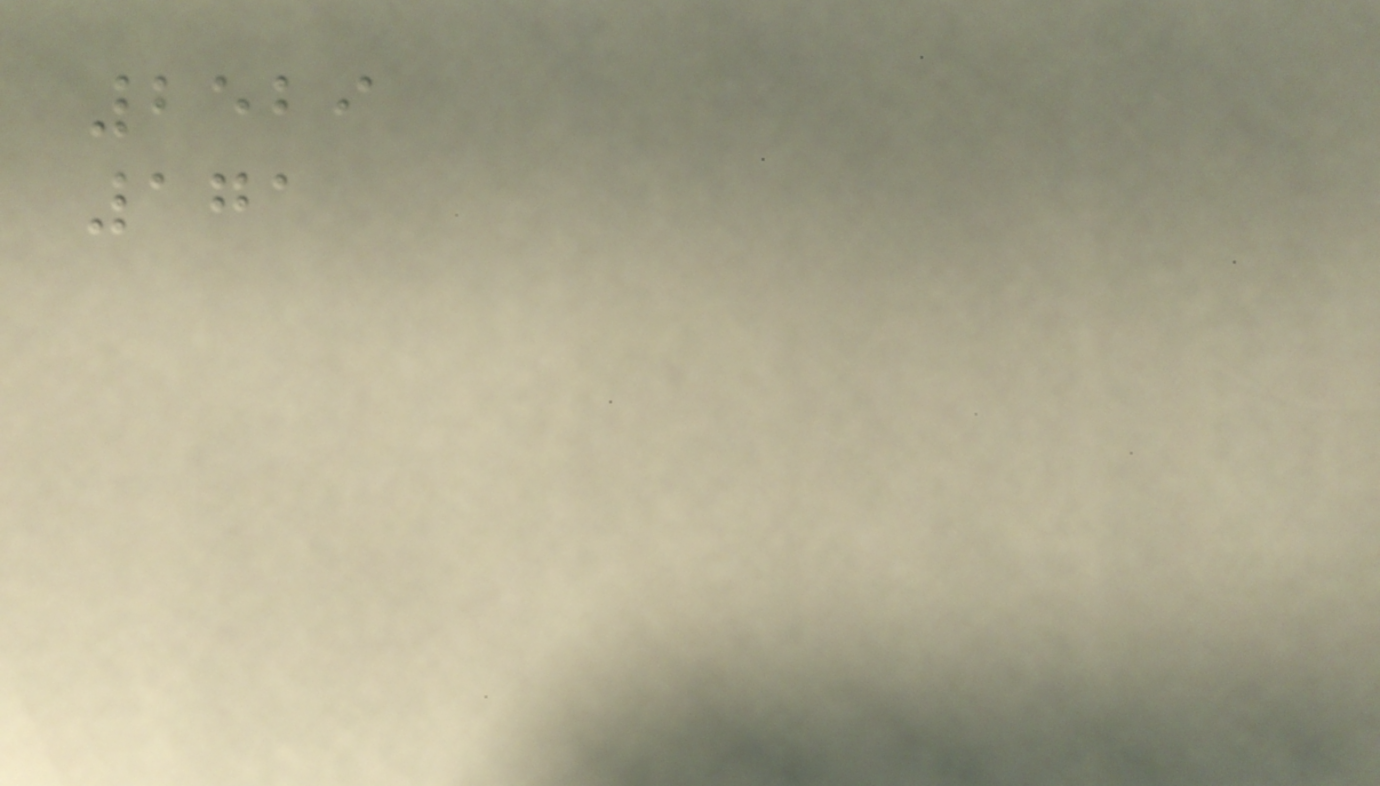2529
171
